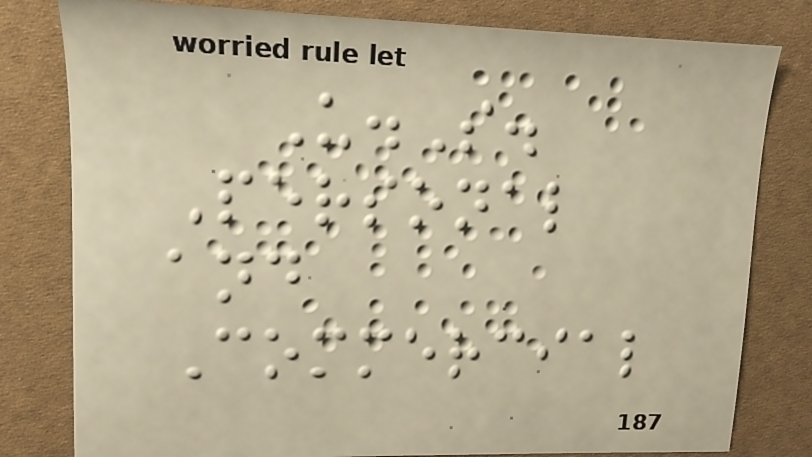U.S.
Personal
and
Commercial
